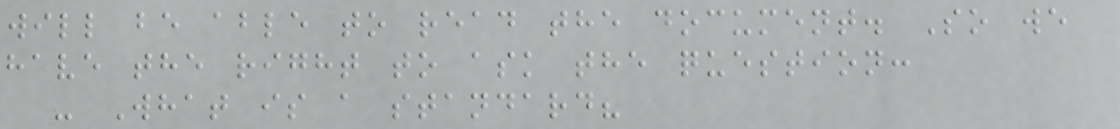will be able to read the document. So we
have the right to ask the question:
- What is a standard?
